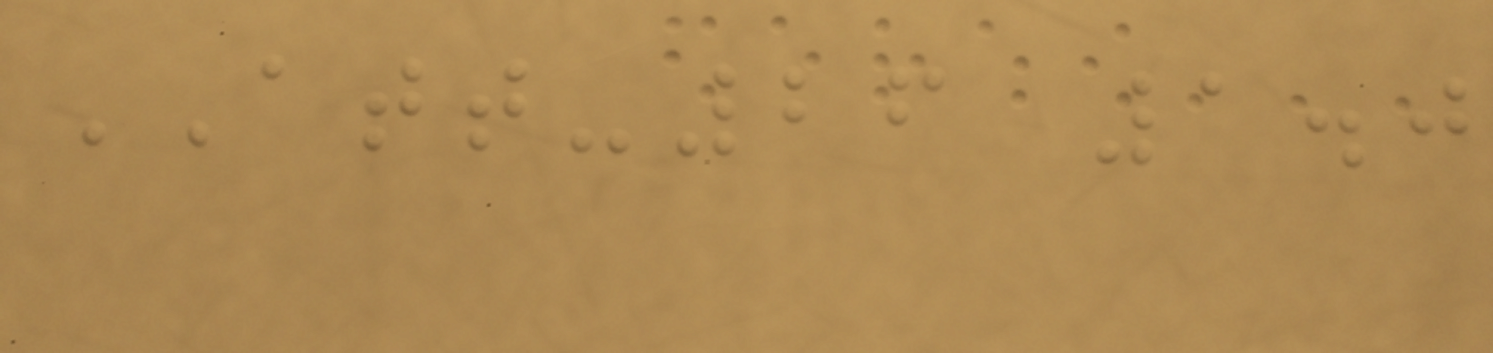ATT-26 1.0
